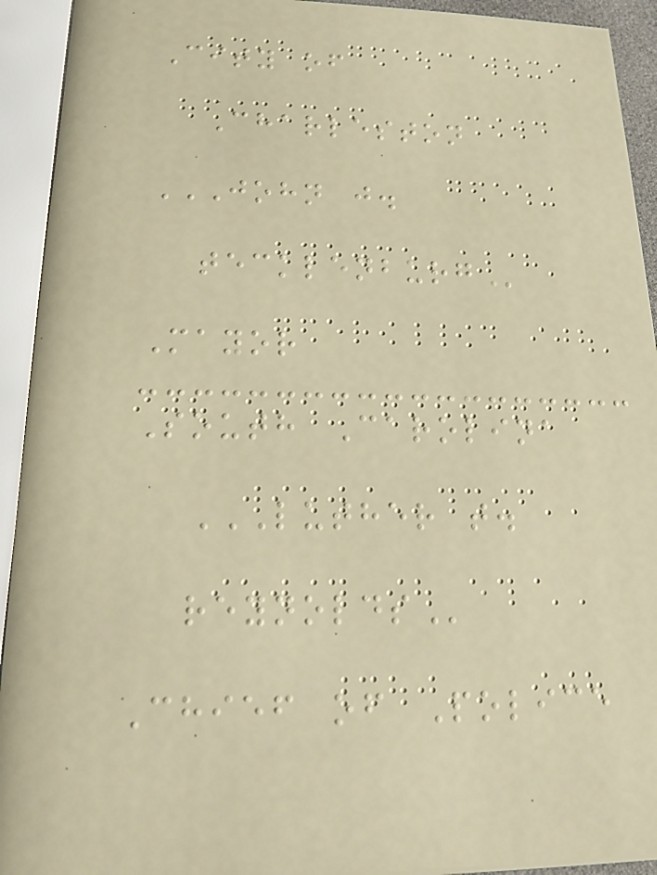City of
Charleston
JOHN J.
TECKLENBURG
Mayor
South Carolina
LUTHER T.
REYNOLDS
Chief of Police
